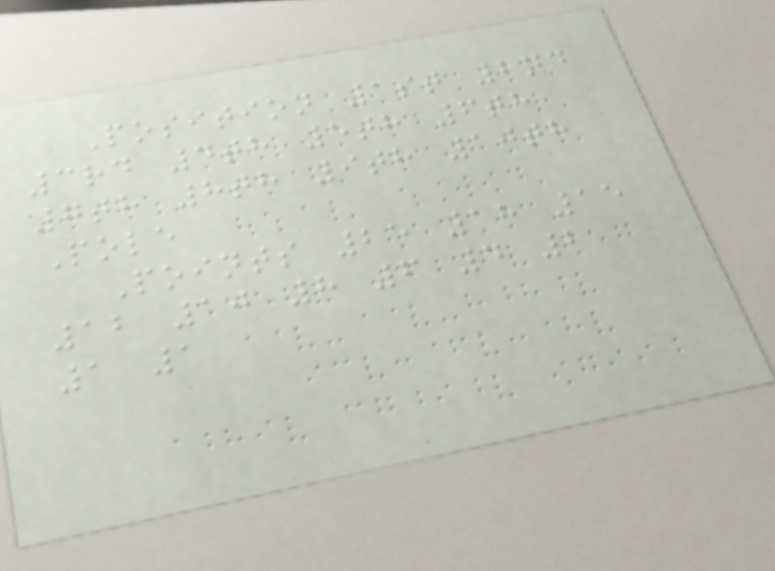Position 1st 2nd
3rd 4th 5th 6th
7th 8th 9th 10th
Pole
Points 25 18 15
12 10 8 6 4 2
1 1
